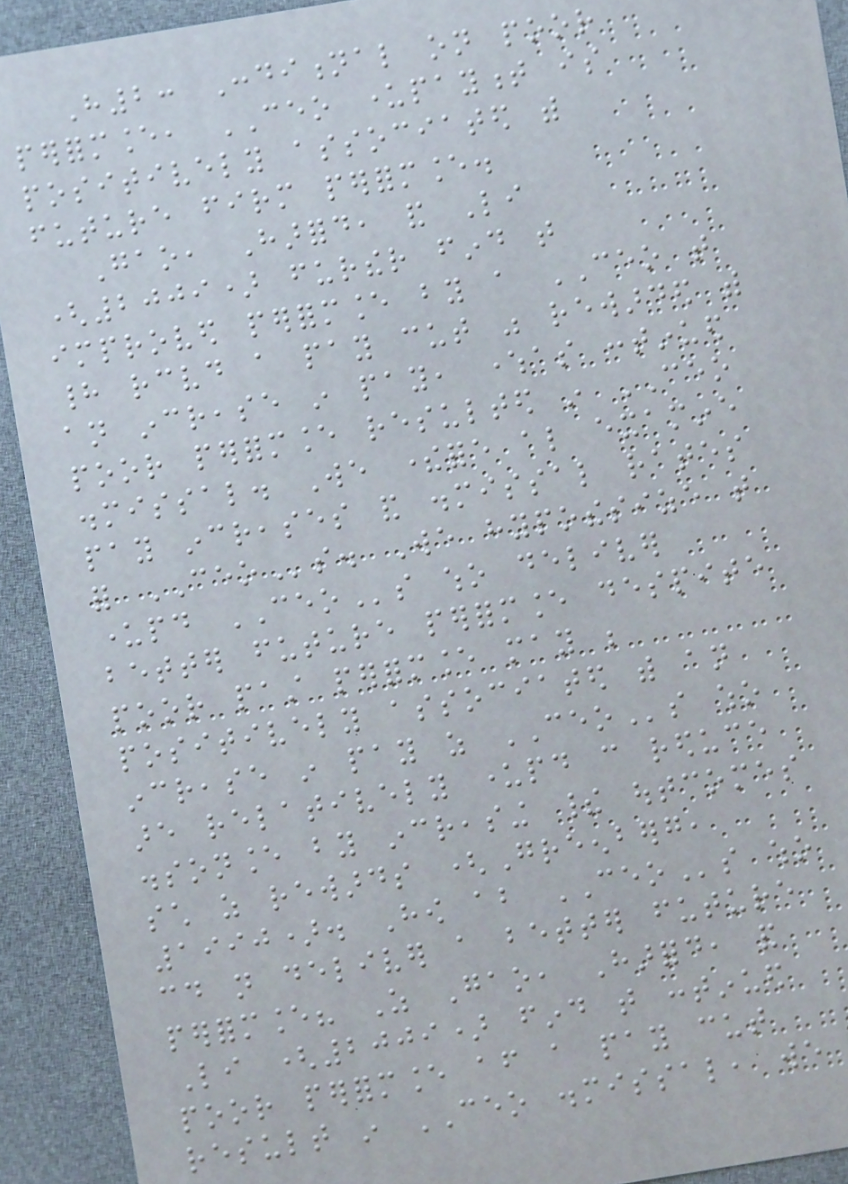H2: Conditional on poor
performance, CEO underpayment is
positively associated with
future firm performance.
Gao, Harford, and Li
(2009) further find that
improved performance by a CEO that
had received a pay cut was rewarded with
an increase in pay, whereas continued
poor performance resulted in CEO
dismissal. We therefore also examine
pay increases and dismissal rates
for CEOs. We hypothesize that
underpaid CEOs who deliver
better future performance despite
poor past performance may be
positively associated with an
increase in pay as CEOs who
are relatively underpaid can reduce
dissonance by increasing their outcomes
such as rewards (Greenberg,
1990). How about CEOs who
could not deliver a better future
performance? As Gao, Harford, and
Li (2009) find that continued
poor performance after a pay cut
result in CEO dismissal, we
